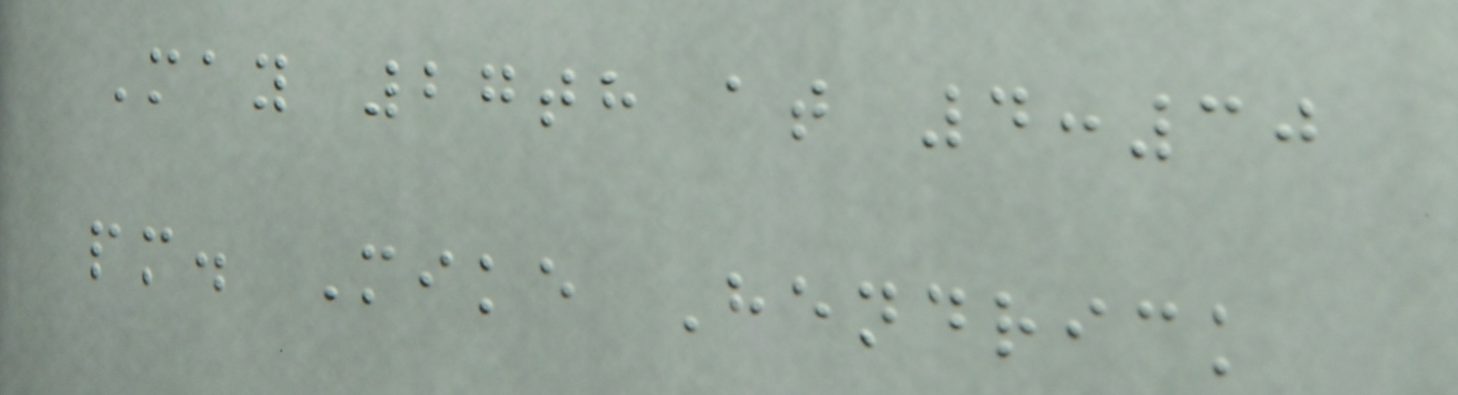May 27th at 4:30
pm. Mike Hendrick
